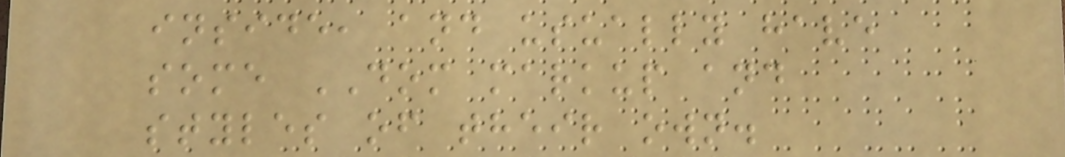inside, and usually have
some DOM markup and
styles of their own.
